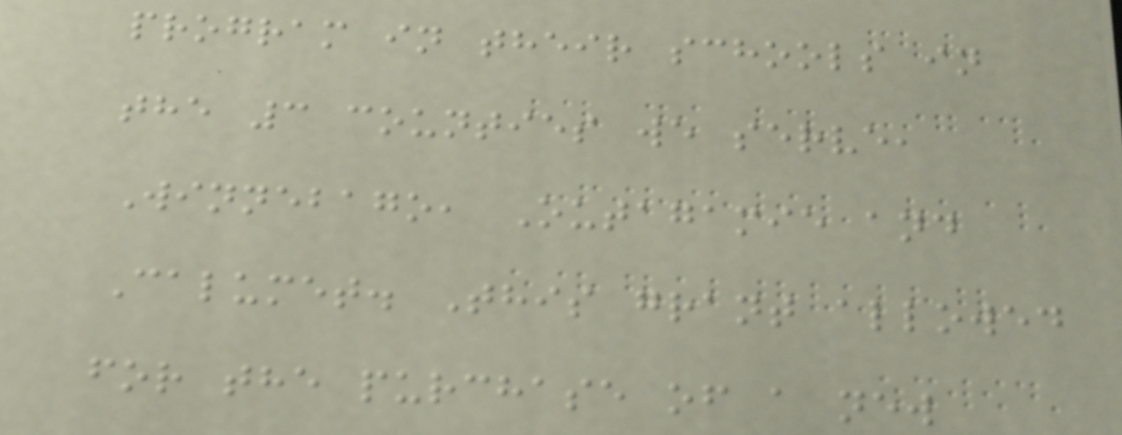program in their schools in
the 3 counties we serve,
Winnebago, Outagamie and
Calumet. This grant allowed
for the purchase of a new
